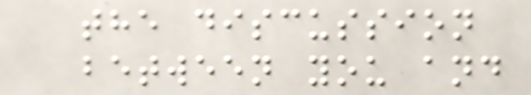the discussion
between you and
